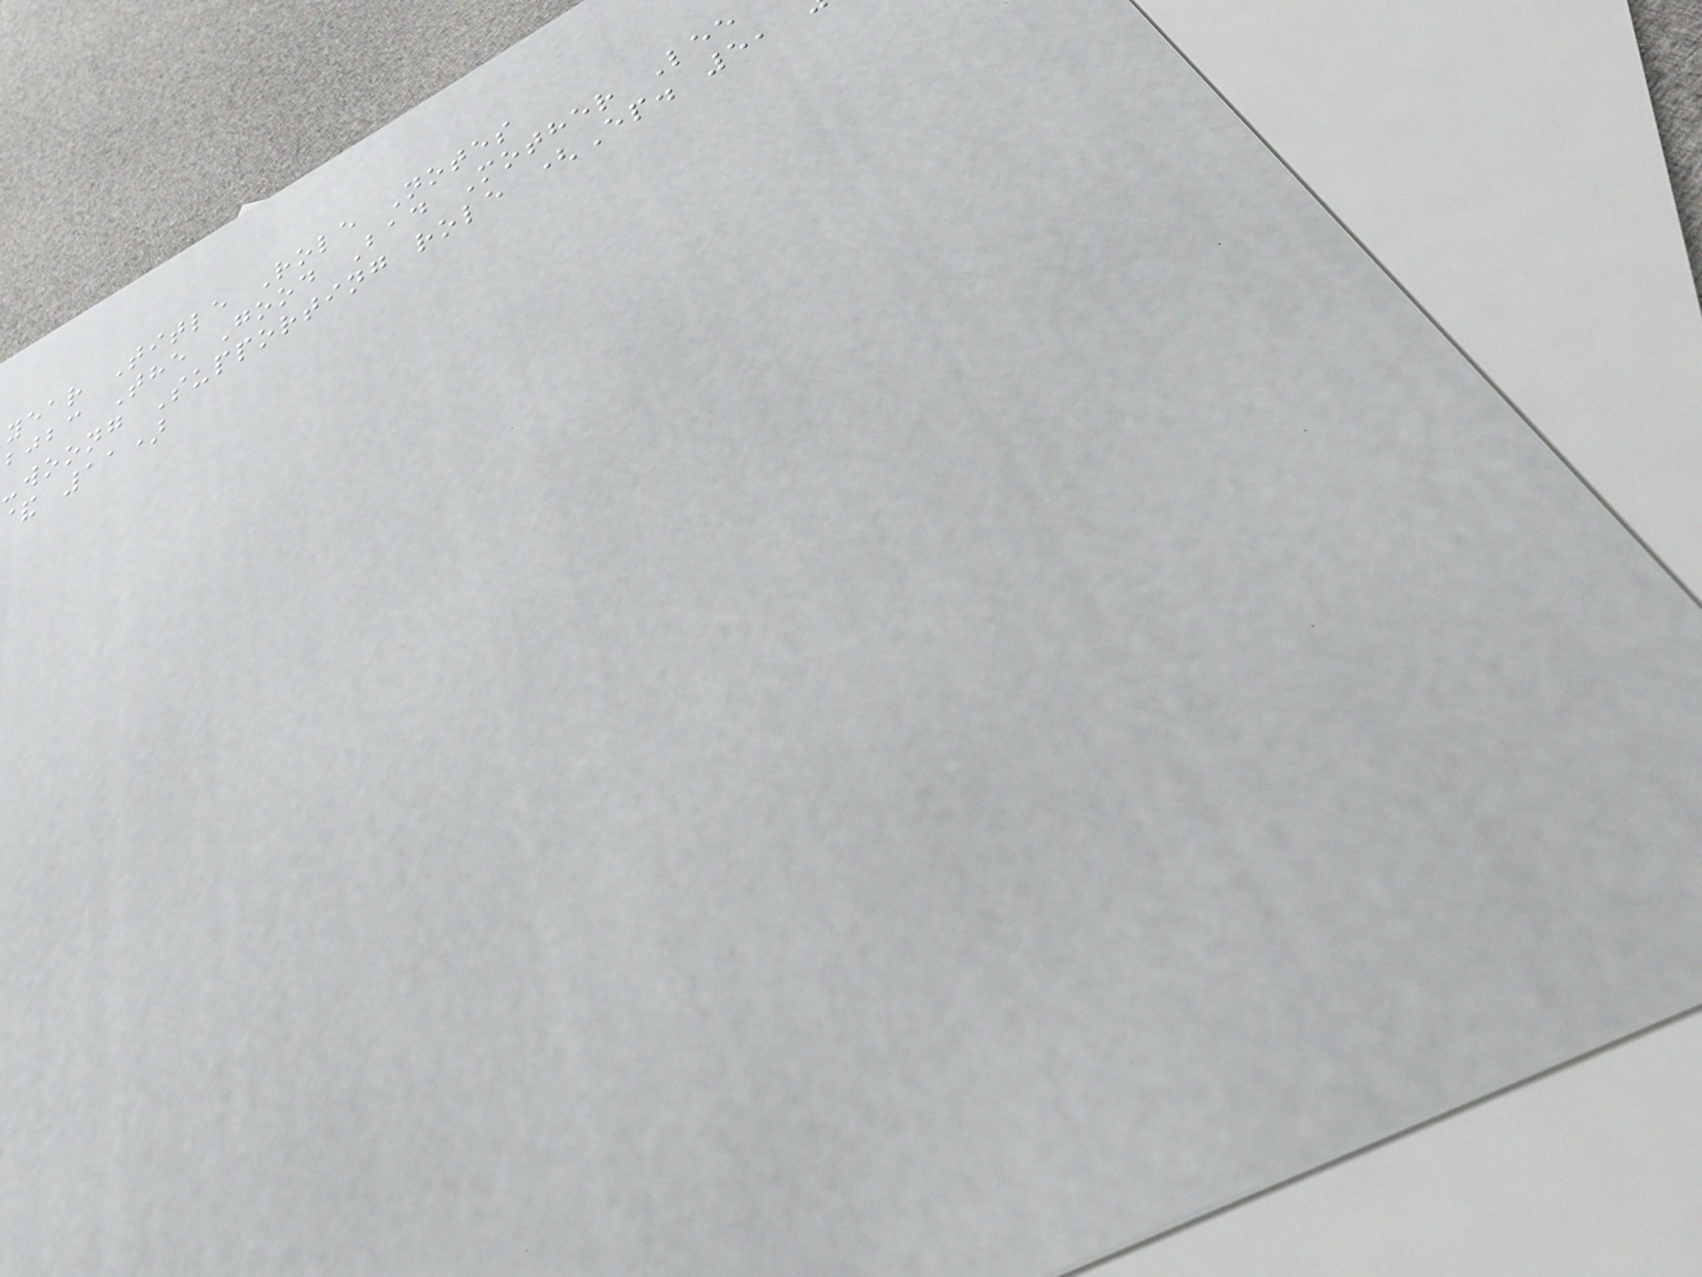year Title Role Notes
bjbc The Good Bad Mother Lee
-woong Supporting role (Ep. 5,
11)
